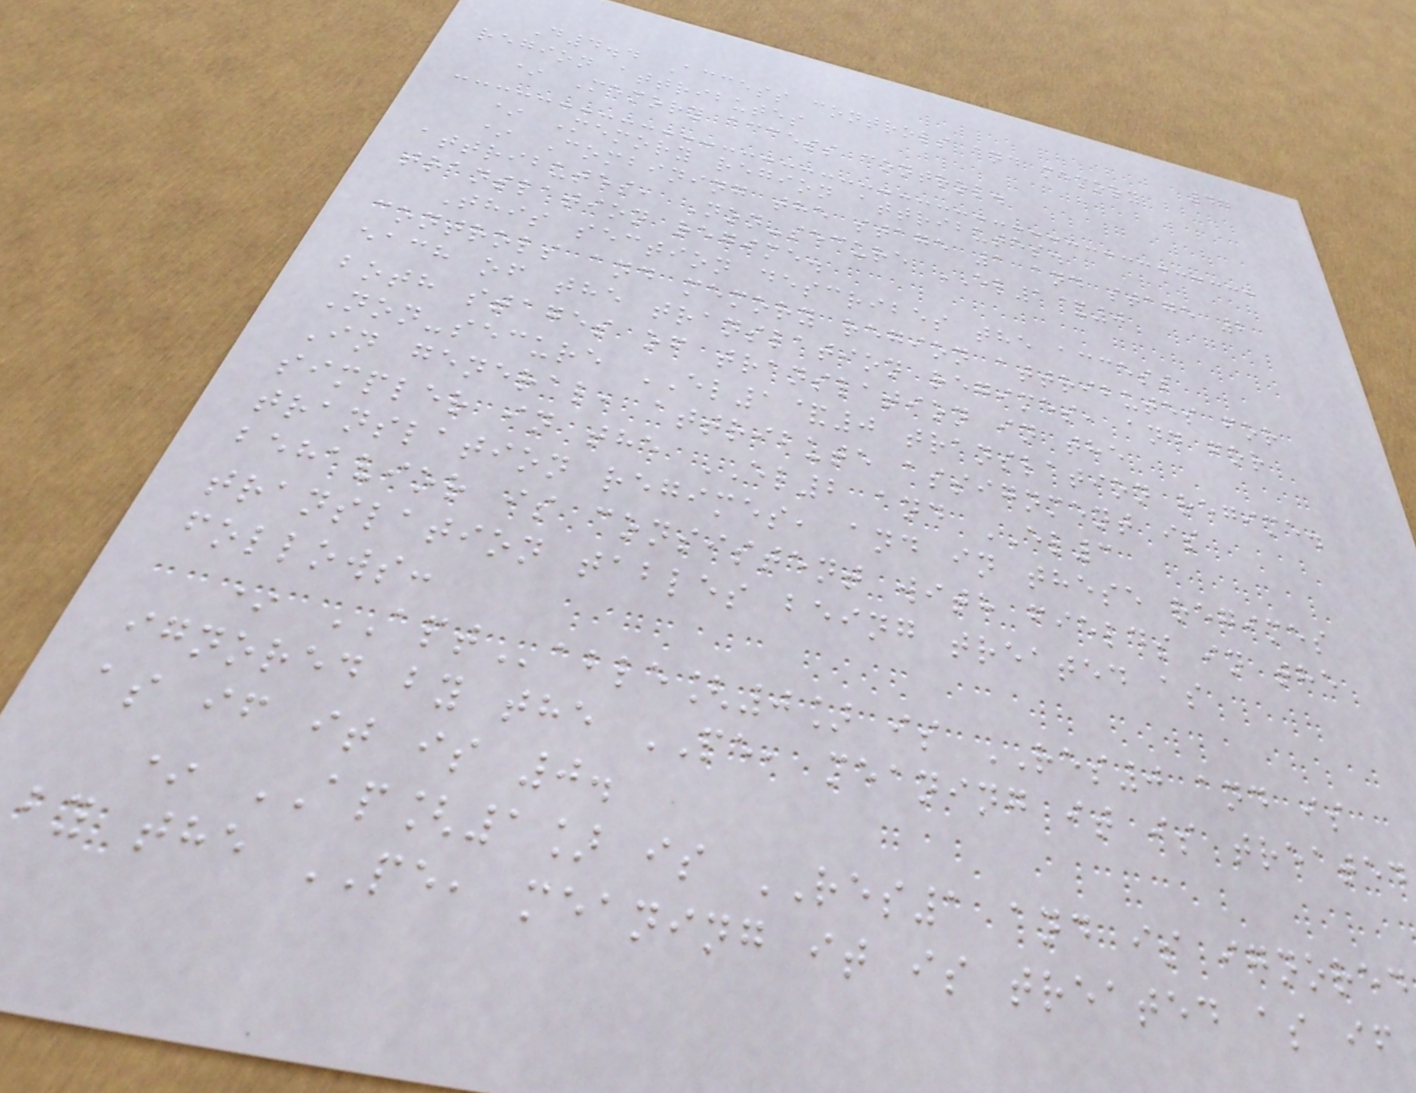44
D4.4 Access controls and memory
region attributes
* Memory access control.
* Memory region attributes.
* Combining the stage 1 and stage 2
attributes, Non-secure EL1&0
translation regime.
This section describes the access
controls and memory region attributes for
each of the translation regimes, and for
both stages of translation in the
Non-secure EL1&0 translation regime.
In general, attribute assignment is
simpler in the EL2 and EL3
translation regimes, and in these regimes
behavior is consistent with fields in the
translation tables being treated as
follows:
* APTable[0] is RES0 and is
ignored by the PE, meaning it is treated
as if it is 0.
* AP[1] is RES1 and is ignored
by the PE, meaning it is treated as if
